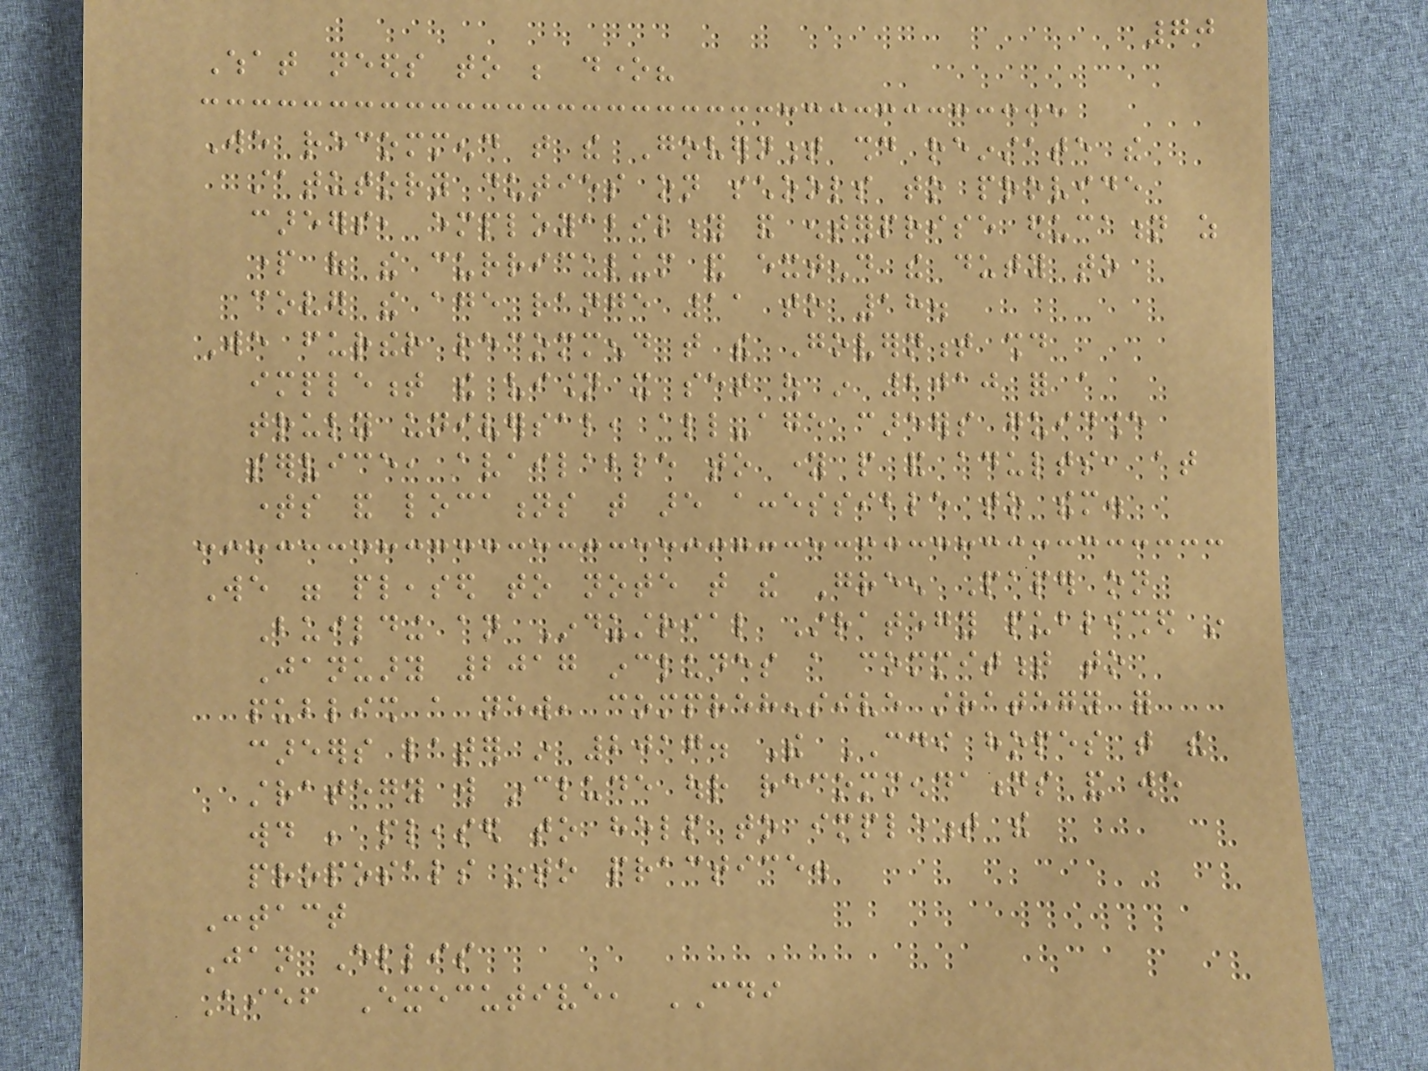70
What needs to be done?
We recommend that the Government should reinstate the
statutory duties on schools to provide
careers, employability and enterprise education as
part of the curriculum and extend the duty to
cover the age range 11 to 18.
We further recommend that the Government should
implement the vision it set out in 2010 for a
truly universal, all-age careers guidance
service, available to young people and adults, at
times and locations that are accessible to them.
We were pleased to note that the Green Paper on
Building an Industrial Strategy published in
January 2017 includes a commitment to
publish a new, comprehensive strategy for
careers later in 2017. The CDI hopes that the
strategy will include our recommendations and we
would be pleased to help to implement the
proposals into practice.
Contact
Jan Ellis
Chief Executive, CDI
